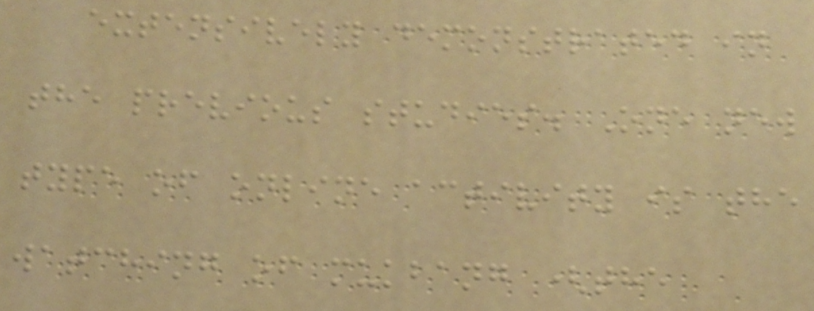extensively demonstrated in
the previous studies. One new
type of online activity is the
watching of mukbang (the
